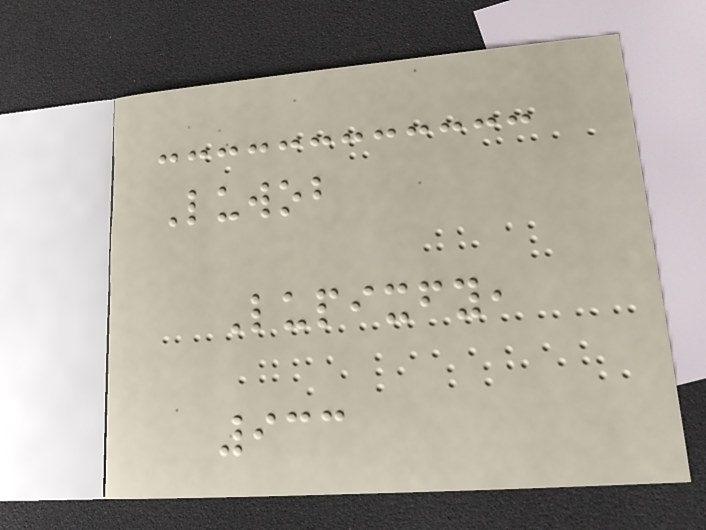Luwob
Lupixfy,
933
